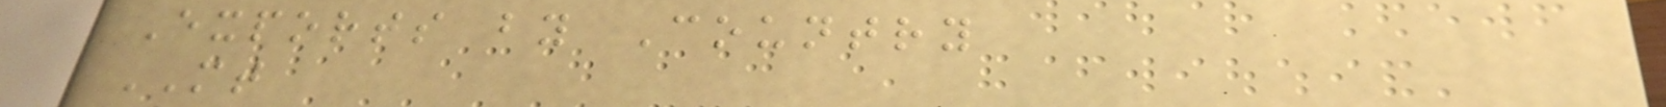Exports by Country
MT
